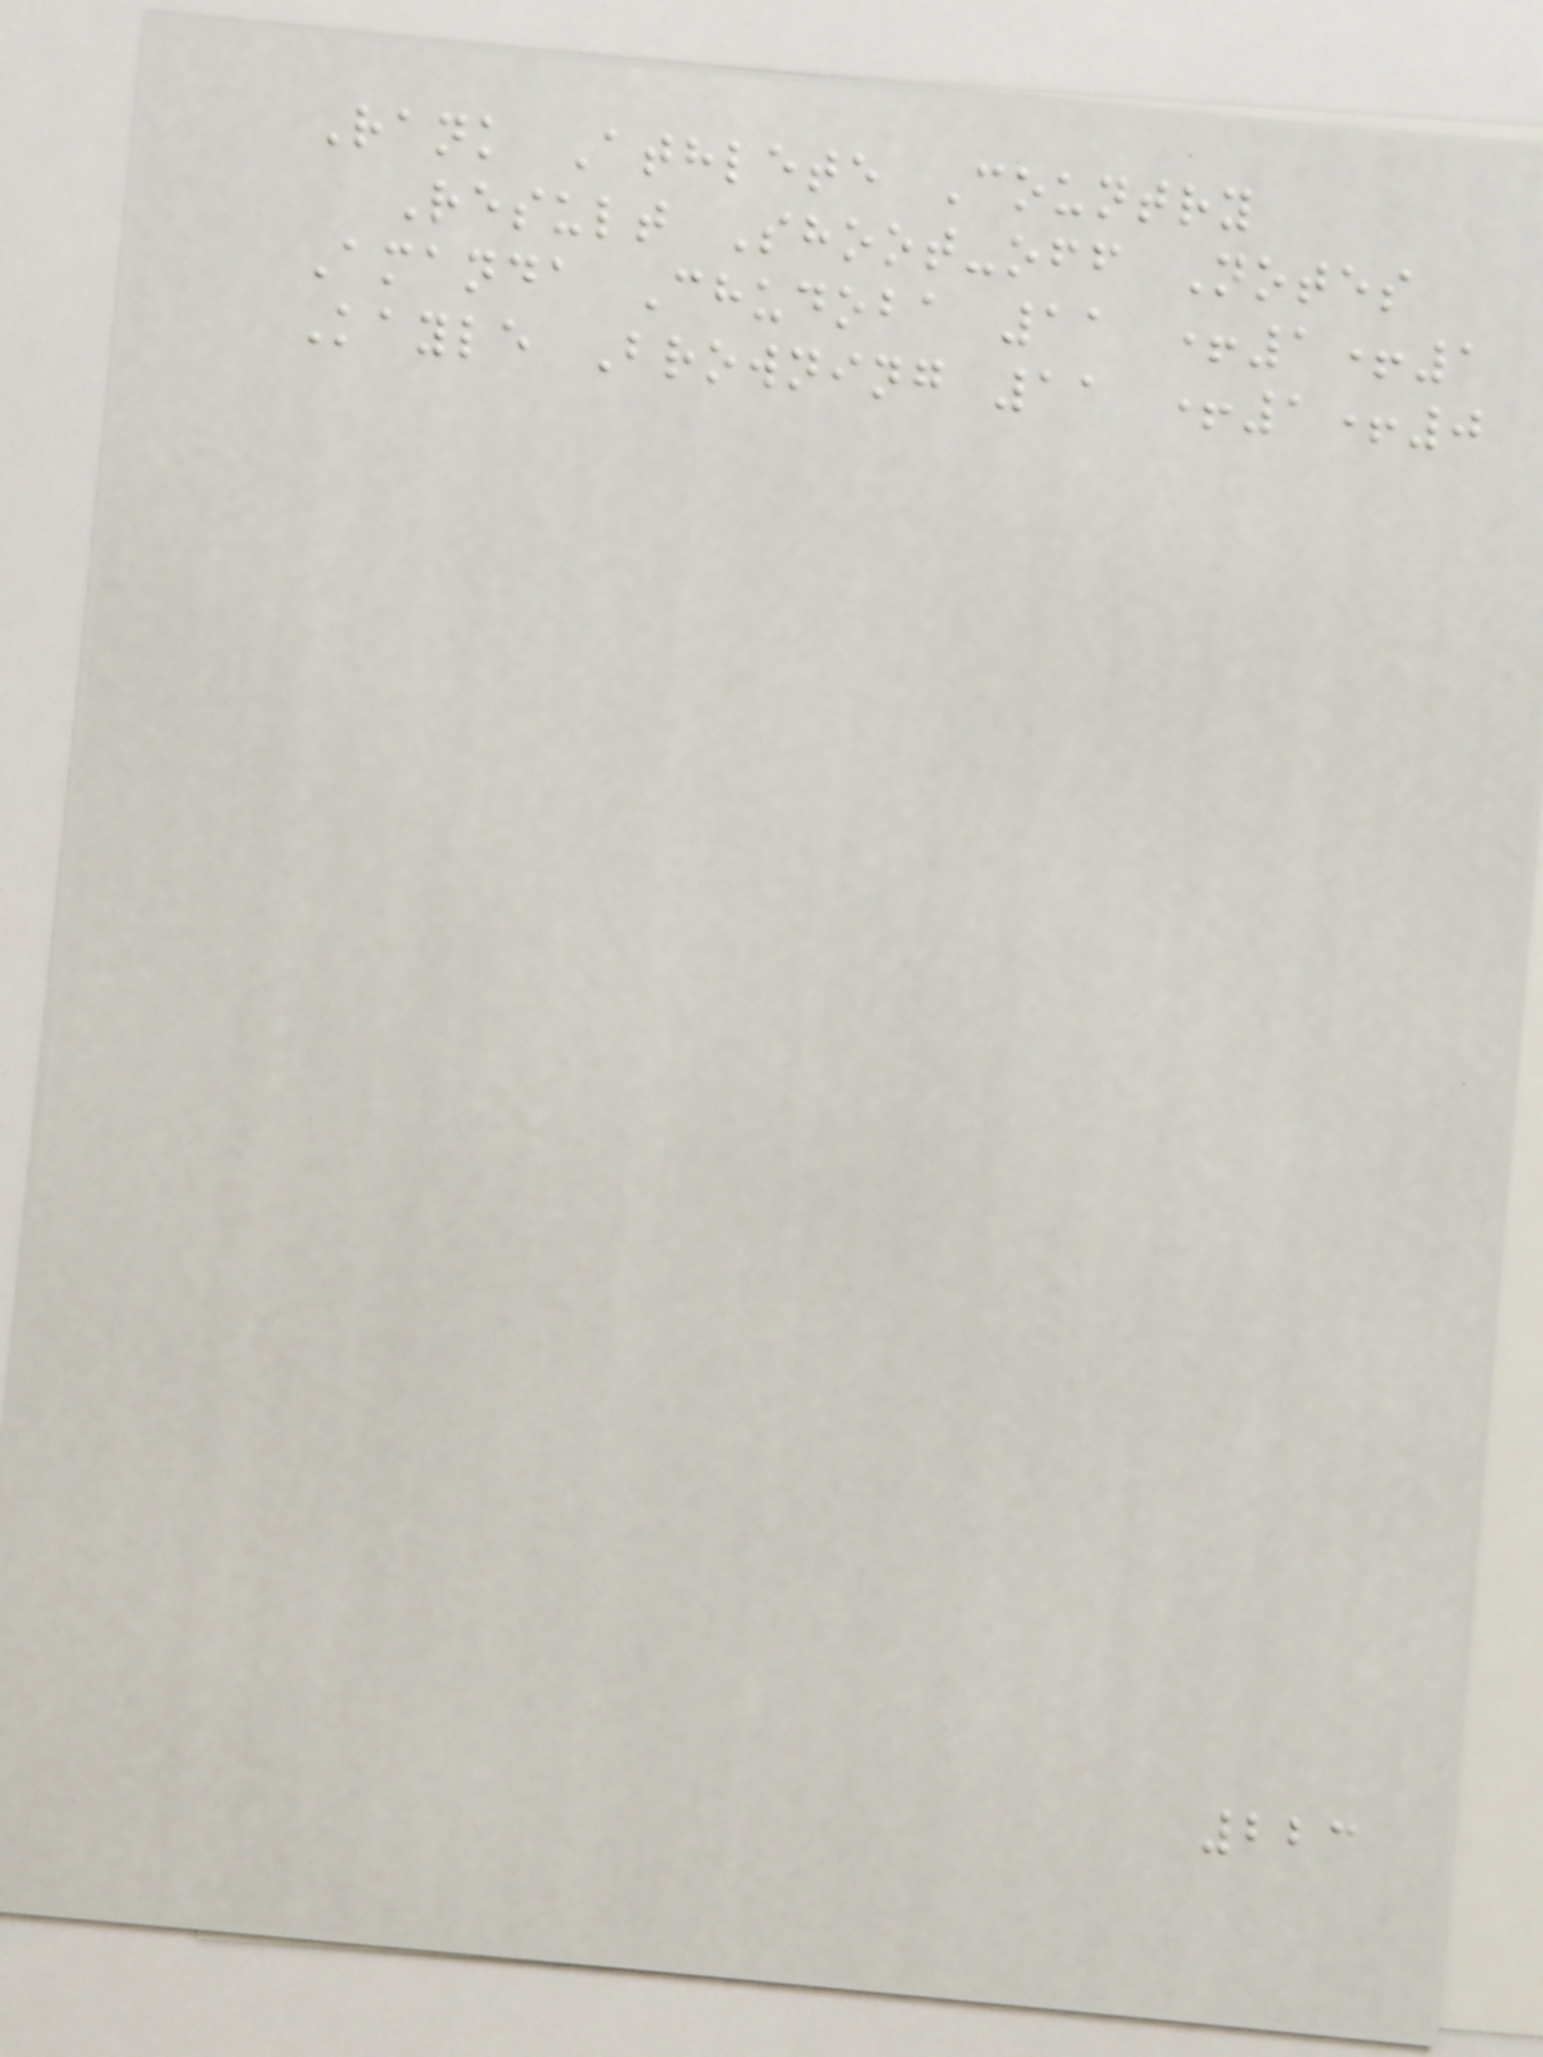Rank Athlete Country
Result Shoot-off Notes
Amanda Chudoba 11 +1+1
Kayle Browning 11 +1+0
223
